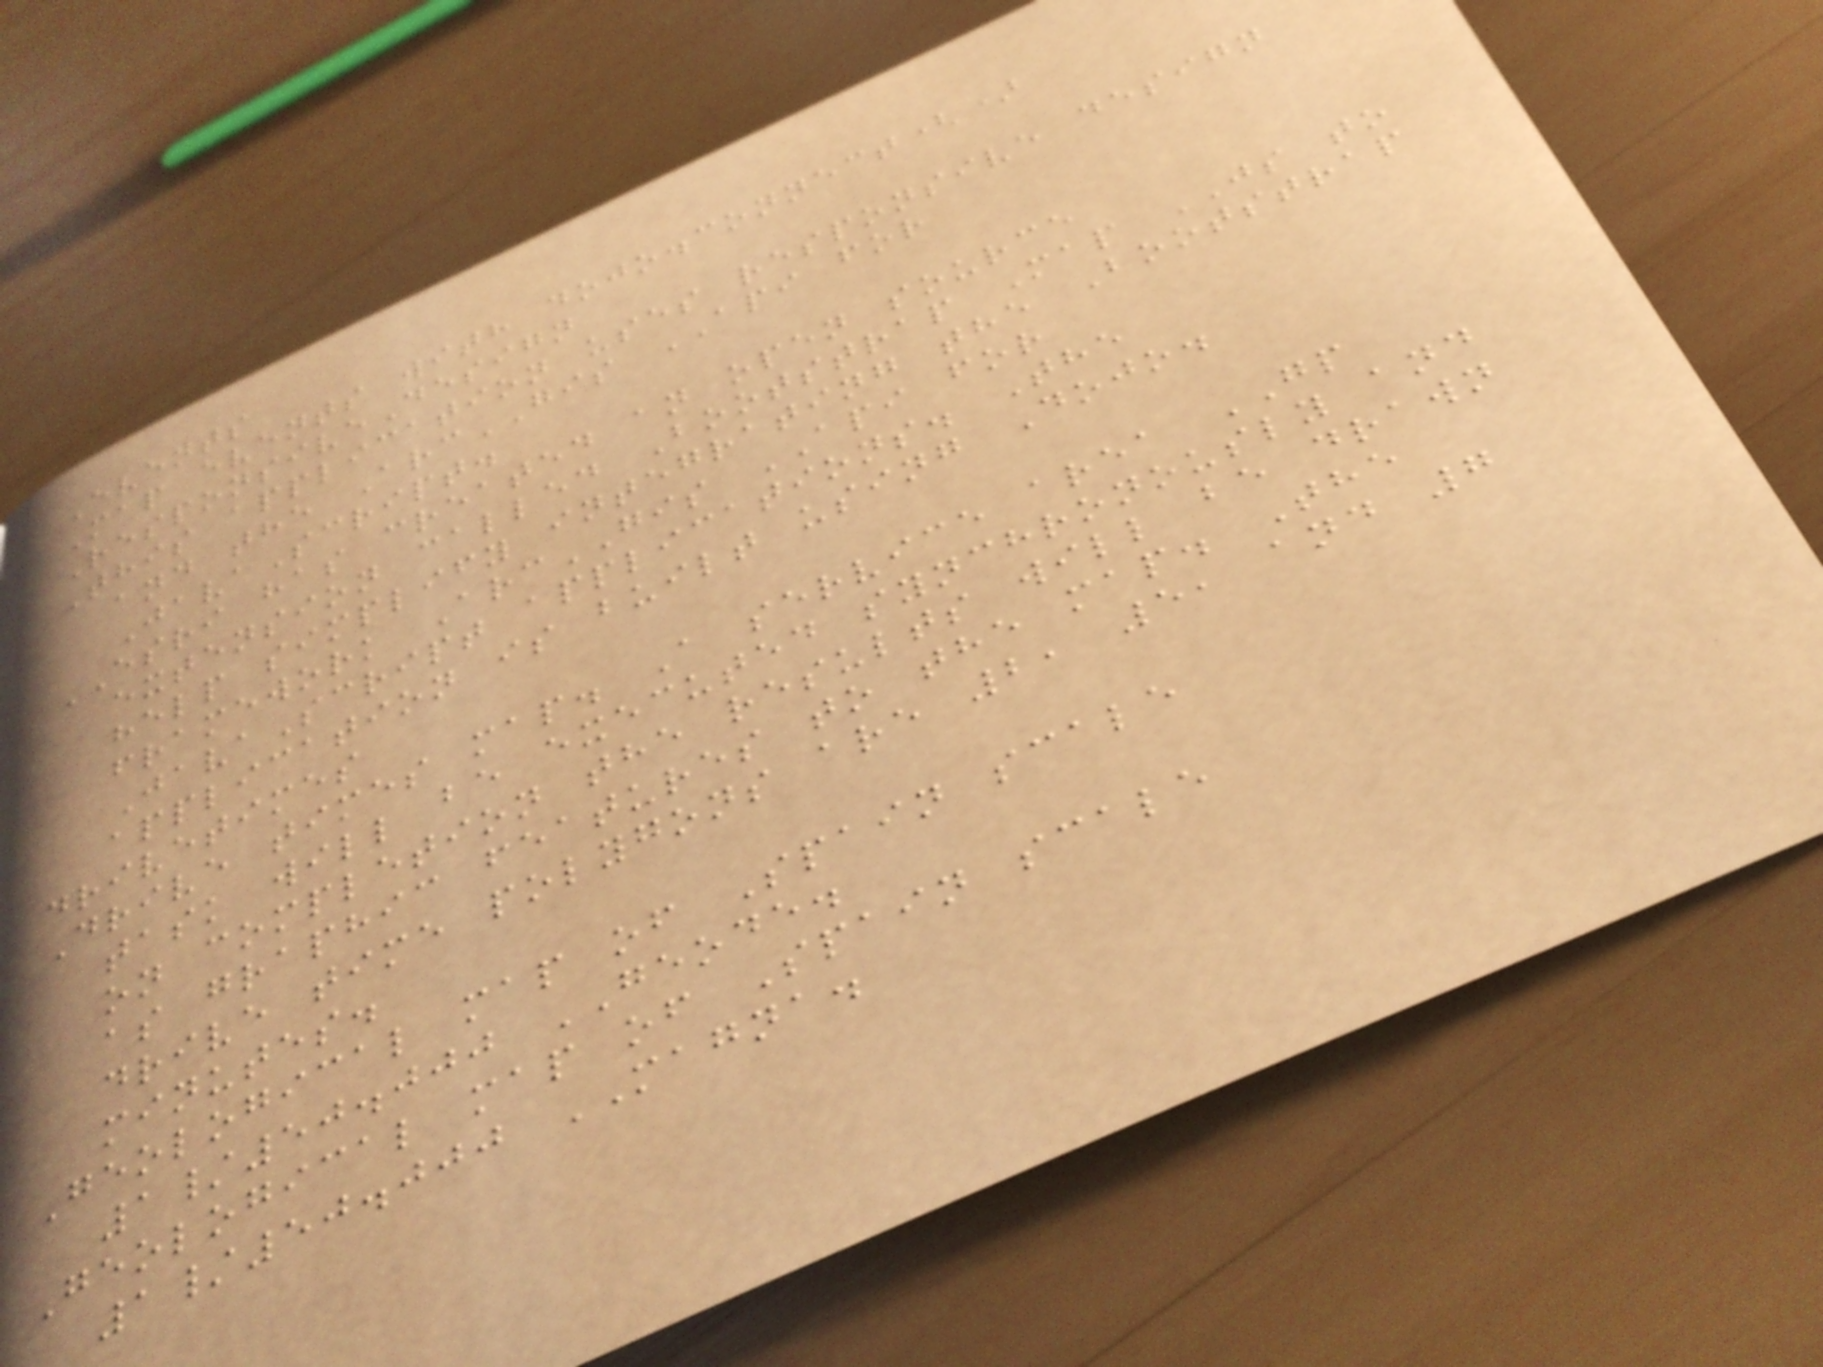Events
Map events with dojo.connect()
ResponsiveDesign
This application uses responsive design
and the ArcGIS API for
JavaScript.
ESRI has created an open source
extension called Bootstrap Map JS to
help simplify integrating the Bootstrap
framework ArcGIS API for
JavaScript applications. The
application is built using Dojo.
drivetimes
Drive times map. A service area GP
task will be executed synchronously and
on completion the results will be drawn
as graphic features to the map. The
drive time polygons are 2, 5, and 7
minutes.
Geological map of Spain scale
1/50.000 GEODE.
Geological map of Spain scale
1/50.000 MAGNA.
